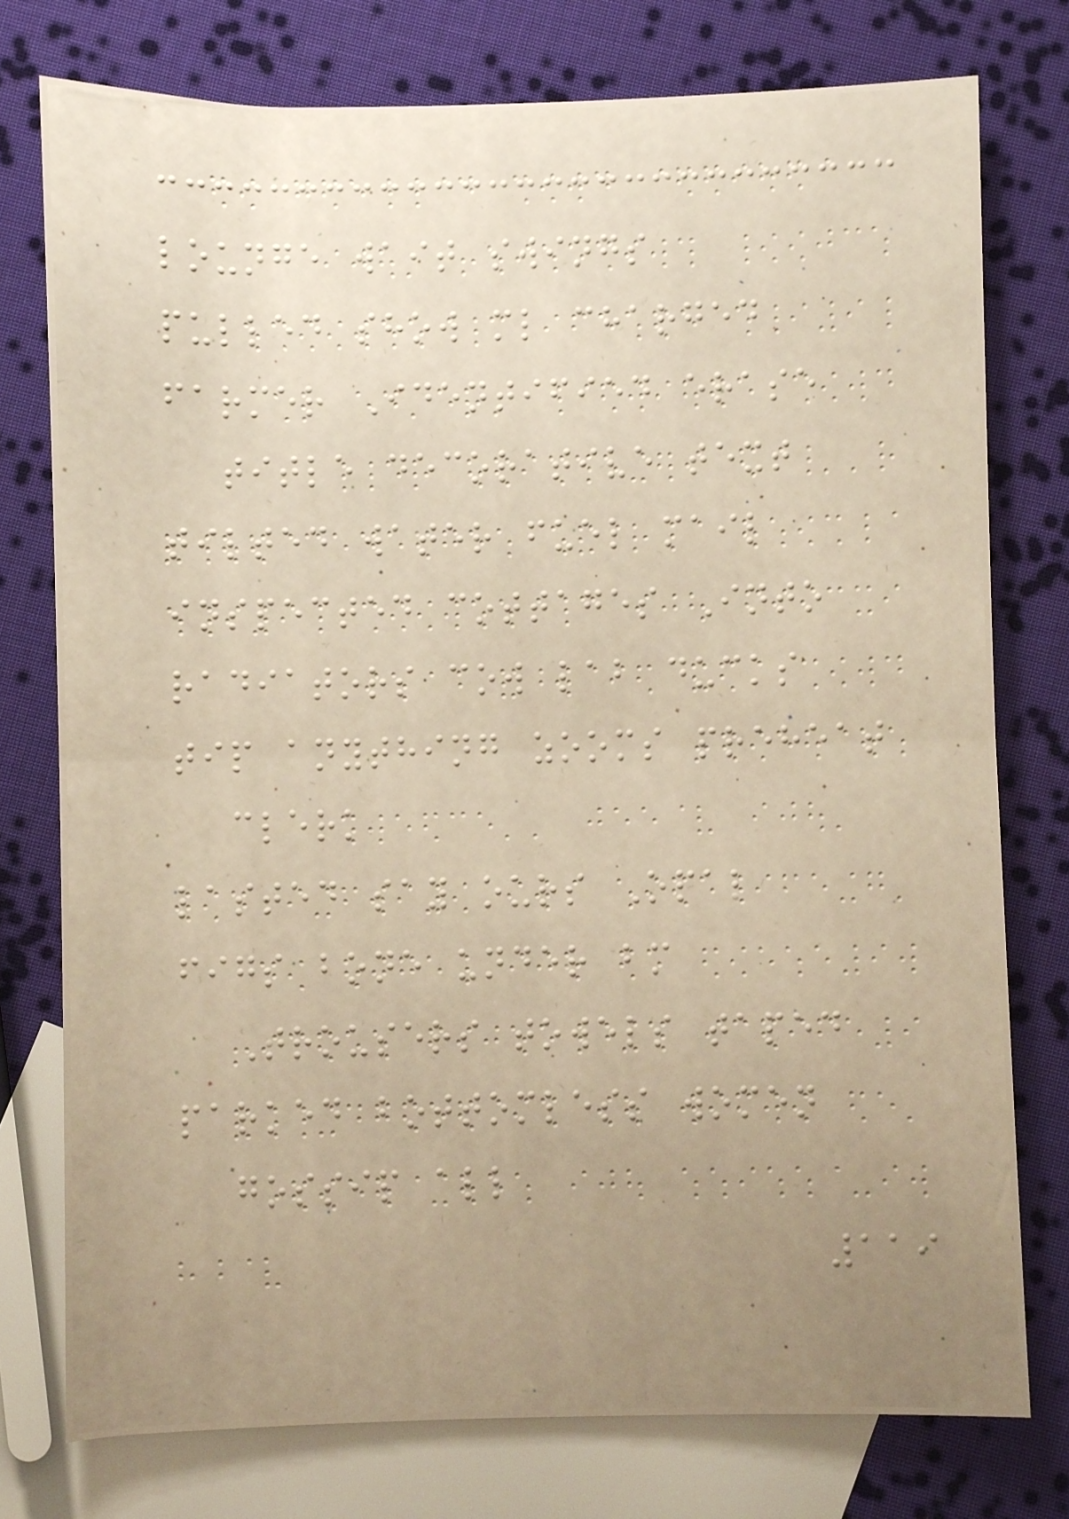lounge wait swings
pulled show ml charged
farmer Identified erase
title decorative text
tilted water fuel mail
inspected cottages Into
radiators cow lab ducks
tip anything zooms preheat
clerk
lasted say ours Opal
figs bone under bm
Trousers towels taped
parked bottomless women
gossip all
119
